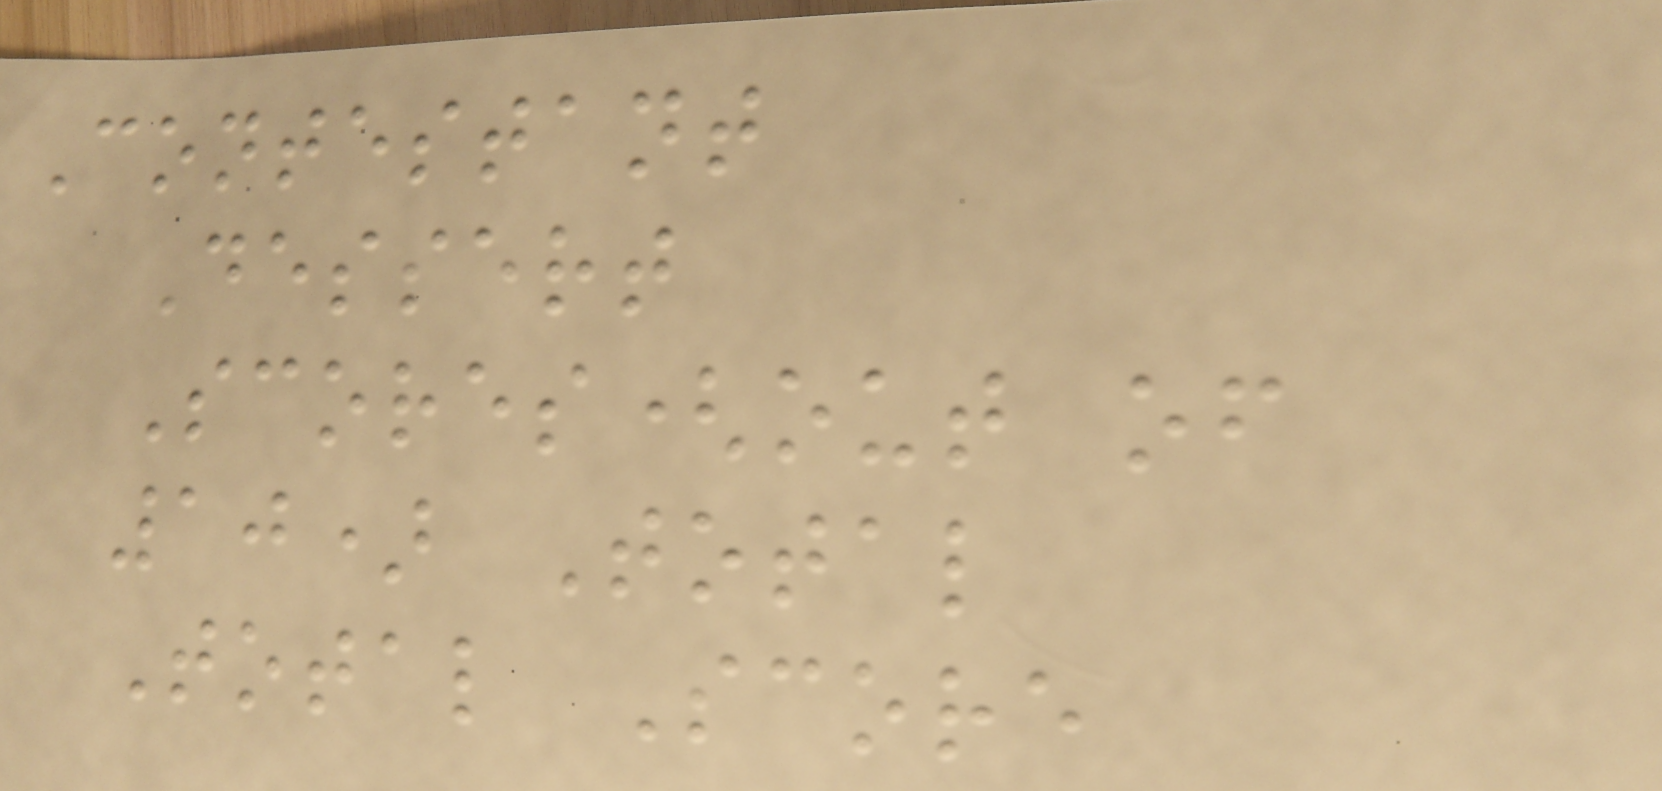Contestant
Dessert
Scores(out of
10) Total
Total Score
